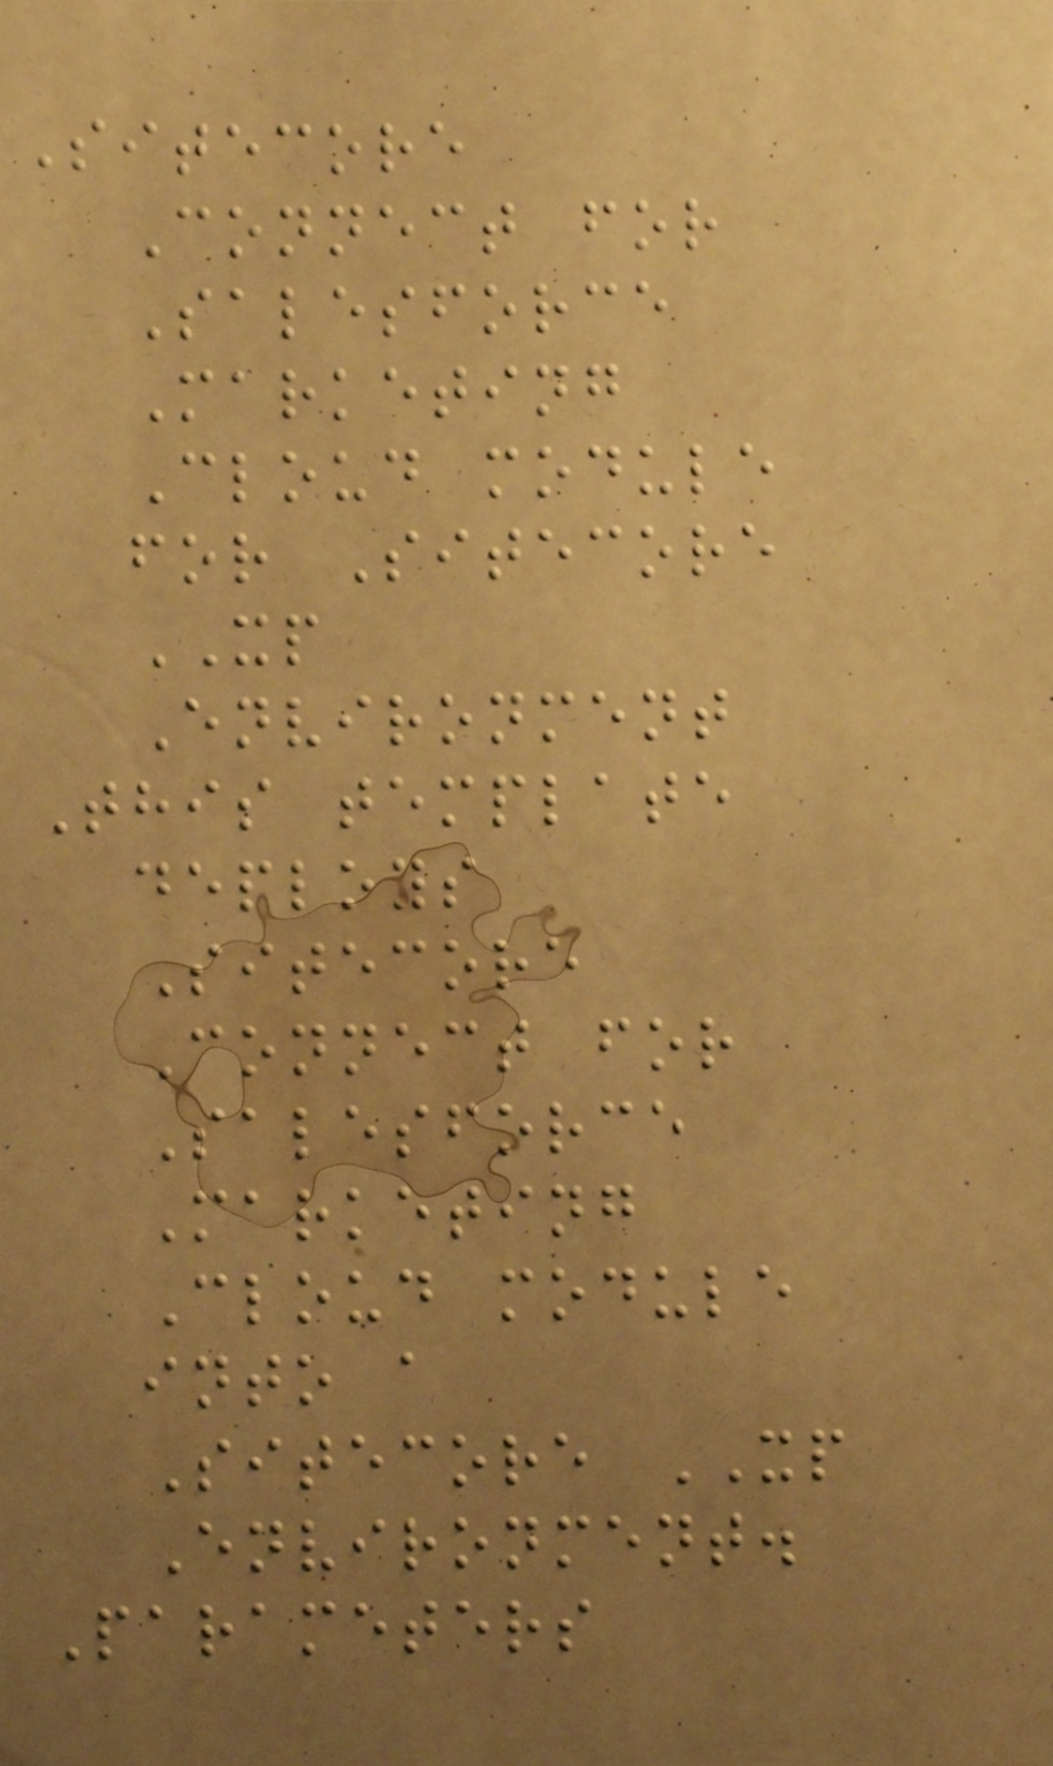Sitecore
Connect for
Salesforce
Marketing
Cloud module
for Sitecore
XP
Environment
This template
deploys
Sitecore
Connect for
Salesforce
Marketing
Cloud module
into a
Sitecore XP
Environment.
Parameters
